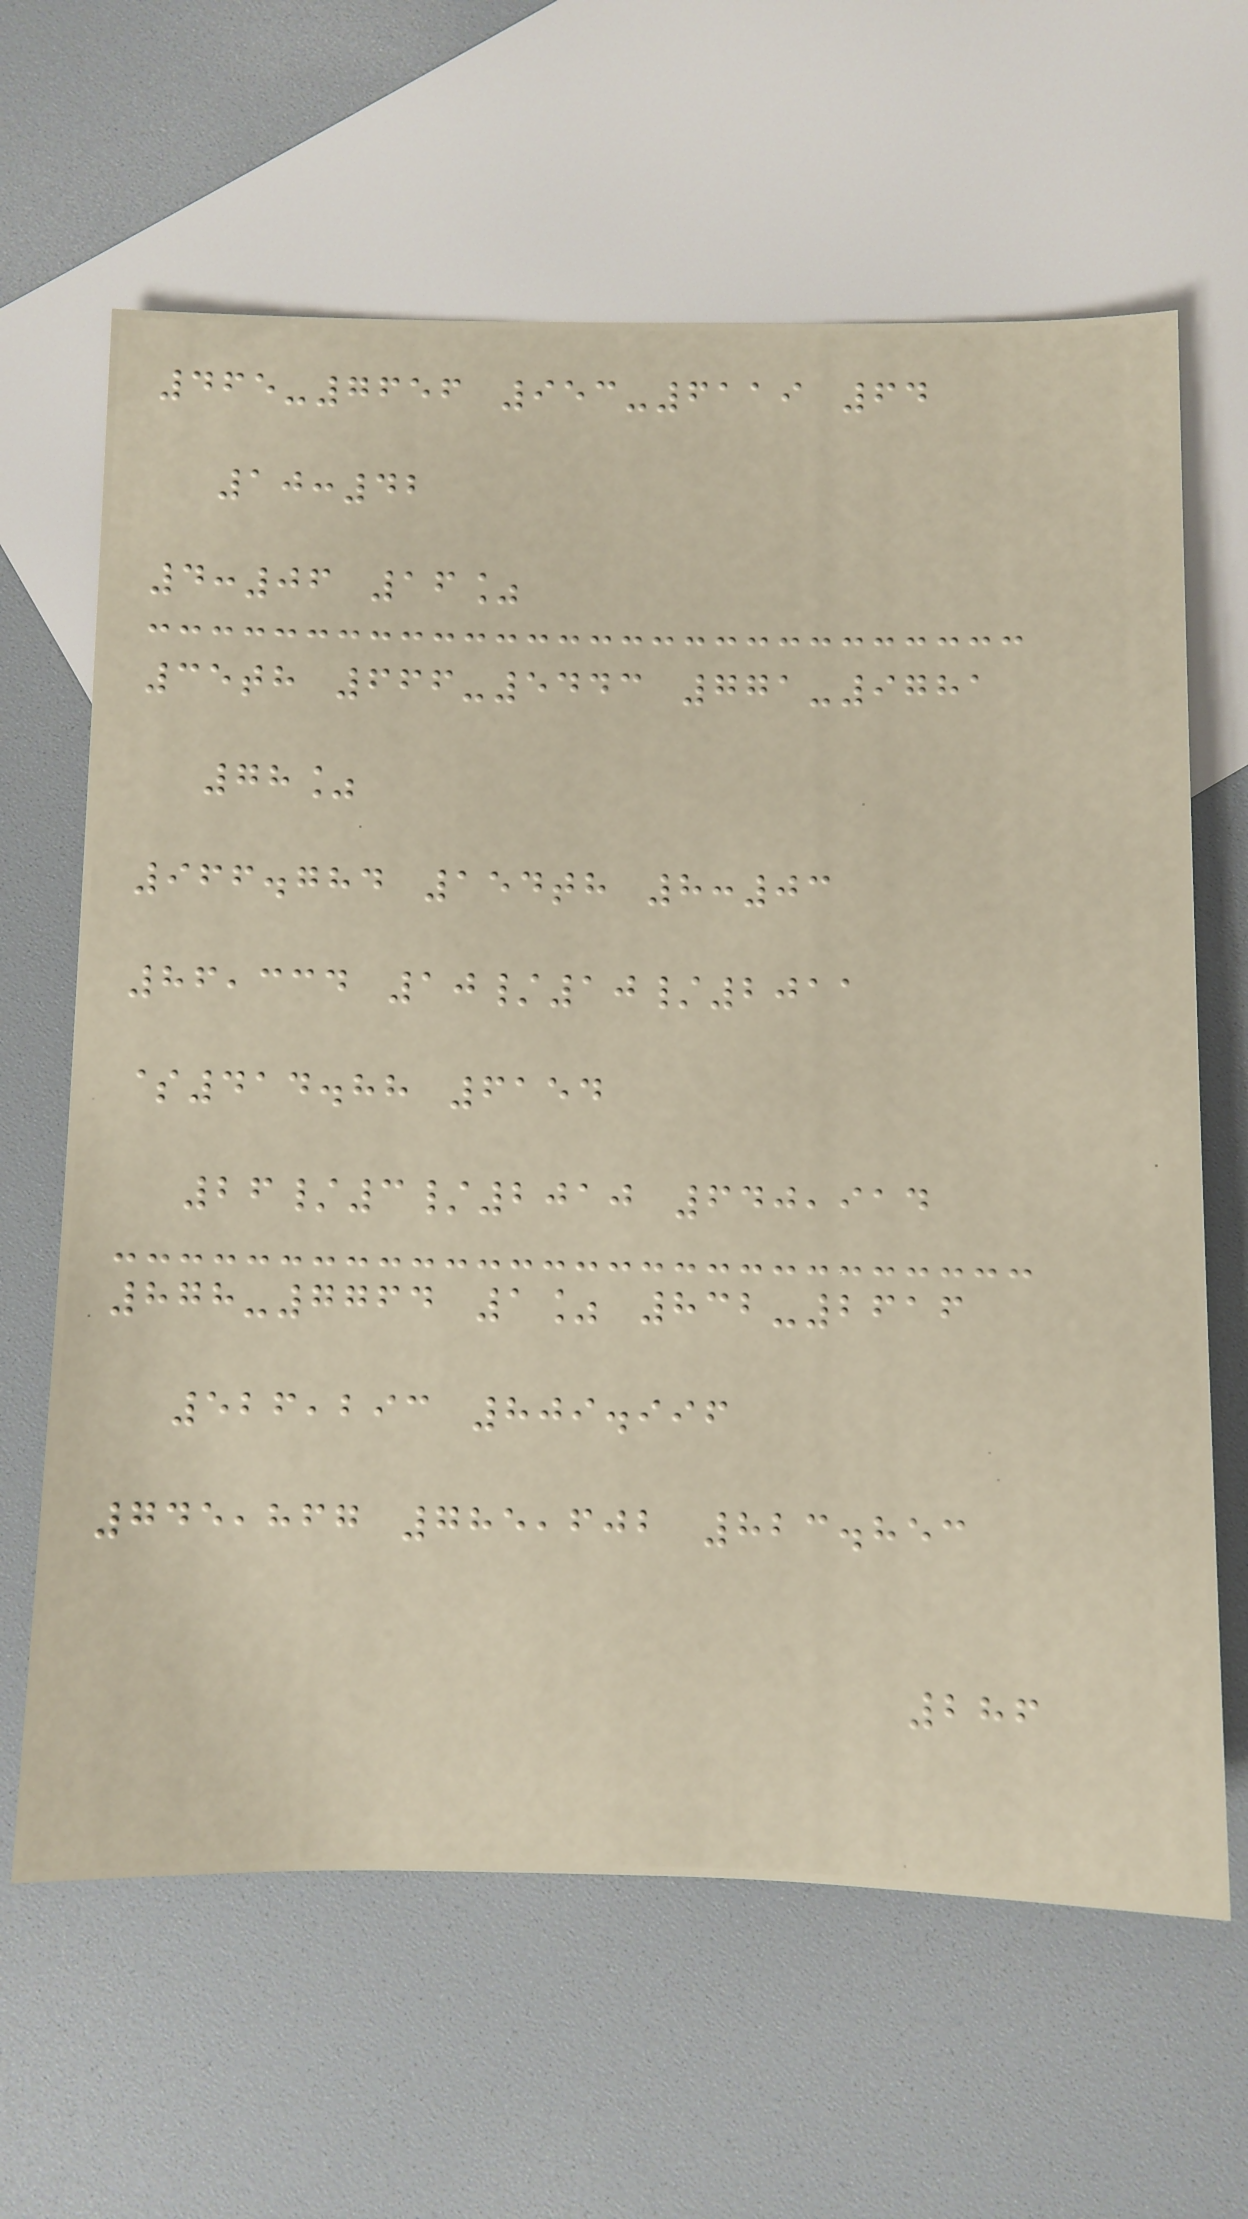465-7656 953-6119 64
10:42
4:06 16%
35th 666-5443 771-9781
78%
966.784 154th 8:03
86,334 10/10/2011
$414.88 6154
26/3/2010 640,914
878-7764 1% 832-2616
526,293 809.996
745,867 785,602 823.853
286
